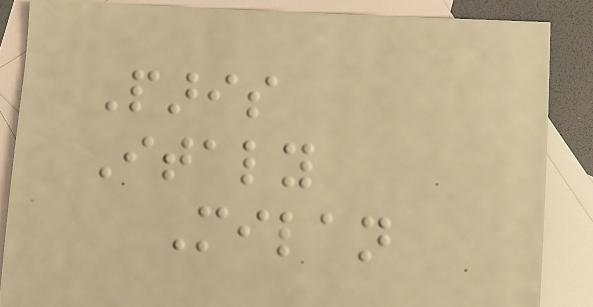Paris
Italy
Milan
